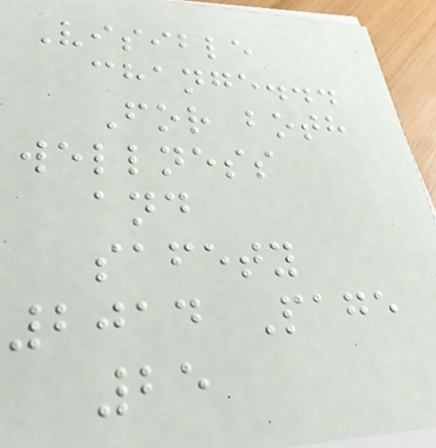Visible
change...
For both
wellness
and
safety
2014 Page
25
